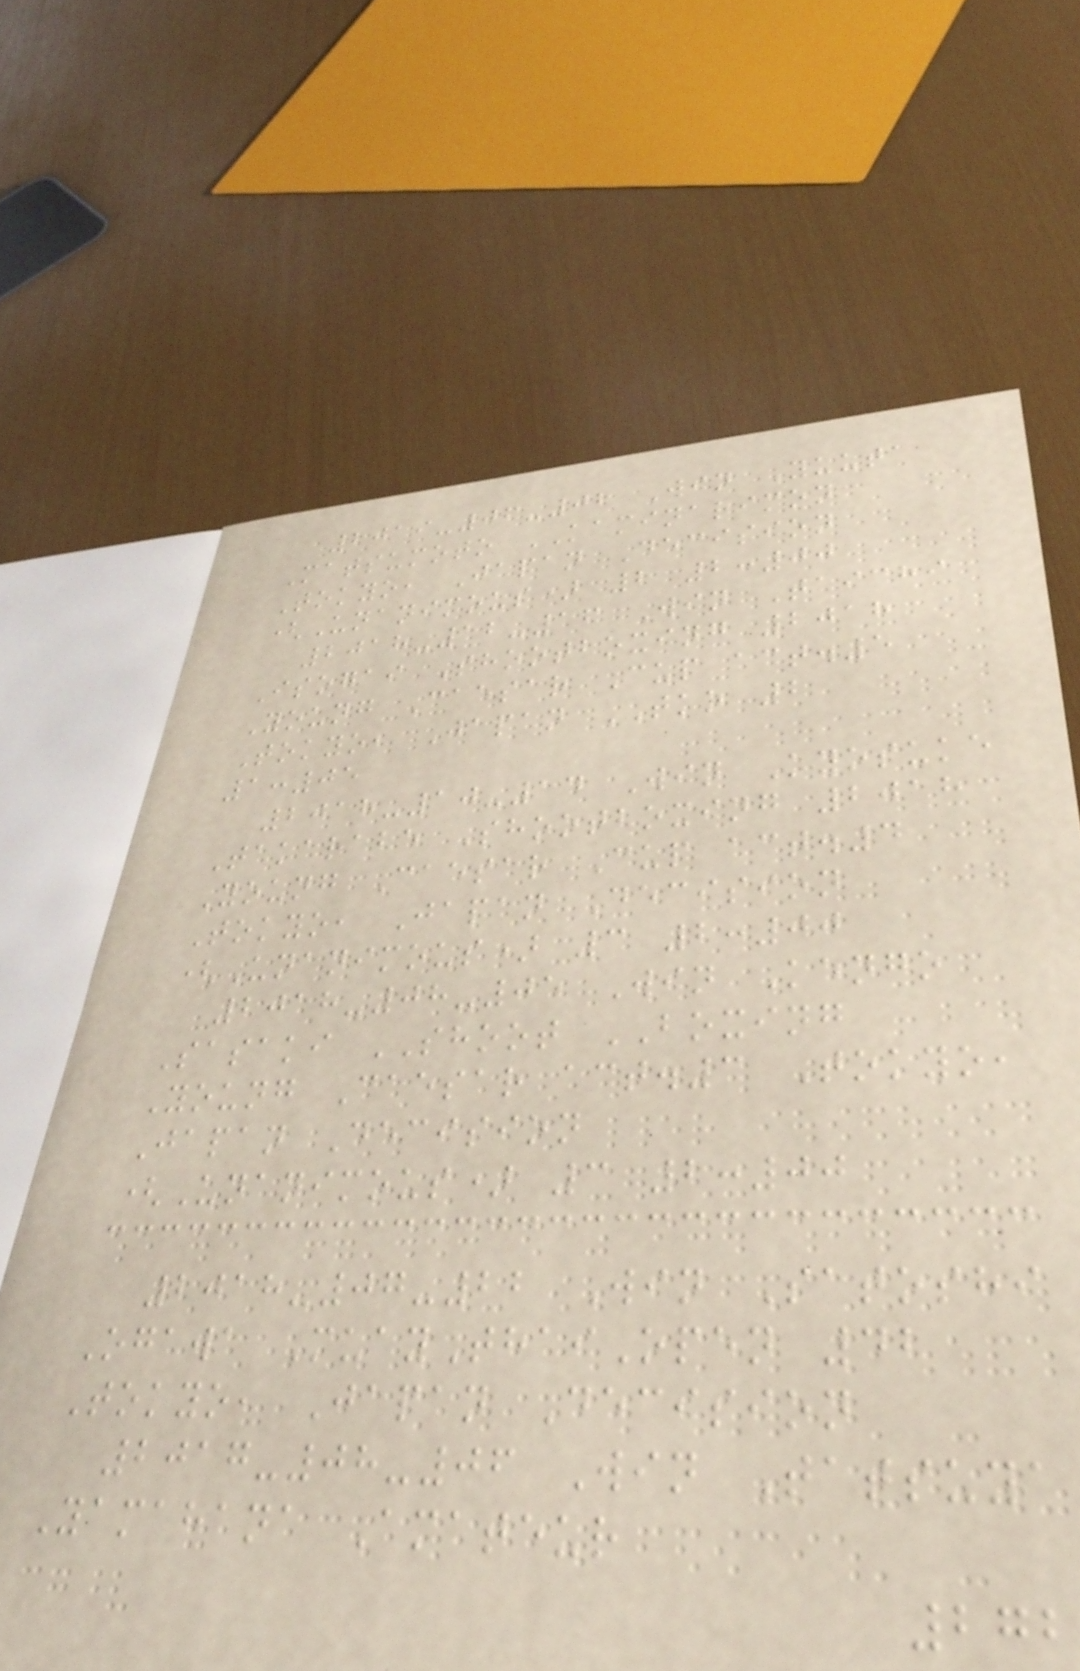2019-06-02 Win Yuuta
Matsumoto KAMINARIMON
Tokyo, Japan Decision
(Unanimous) 2 2:00
2018-12-16 Win Taichi
Isogai Shootboxing 2018
Young Caesar Cup act.5
Tokyo, Japan TKO 2
1:05
2018-10-14 Win Kyosuke
Takarabe Shootboxing 2018
Young Caesar Cup act.4
Tokyo, Japan Decision
(Unanimous) 3 2:00
2018-08-05 Win Kengo
Sasaki SHOOT BOXING
Young Caesar act.3 Tokyo,
Japan Decision
(Unanimous) 3 2:00
2018-07-22 Win Satoshi
Ogawa MuayThaiOpen 42
Tokyo, Japan Decision
2017-08-06 Win Tatsuya
Yamahana Amateur
272
